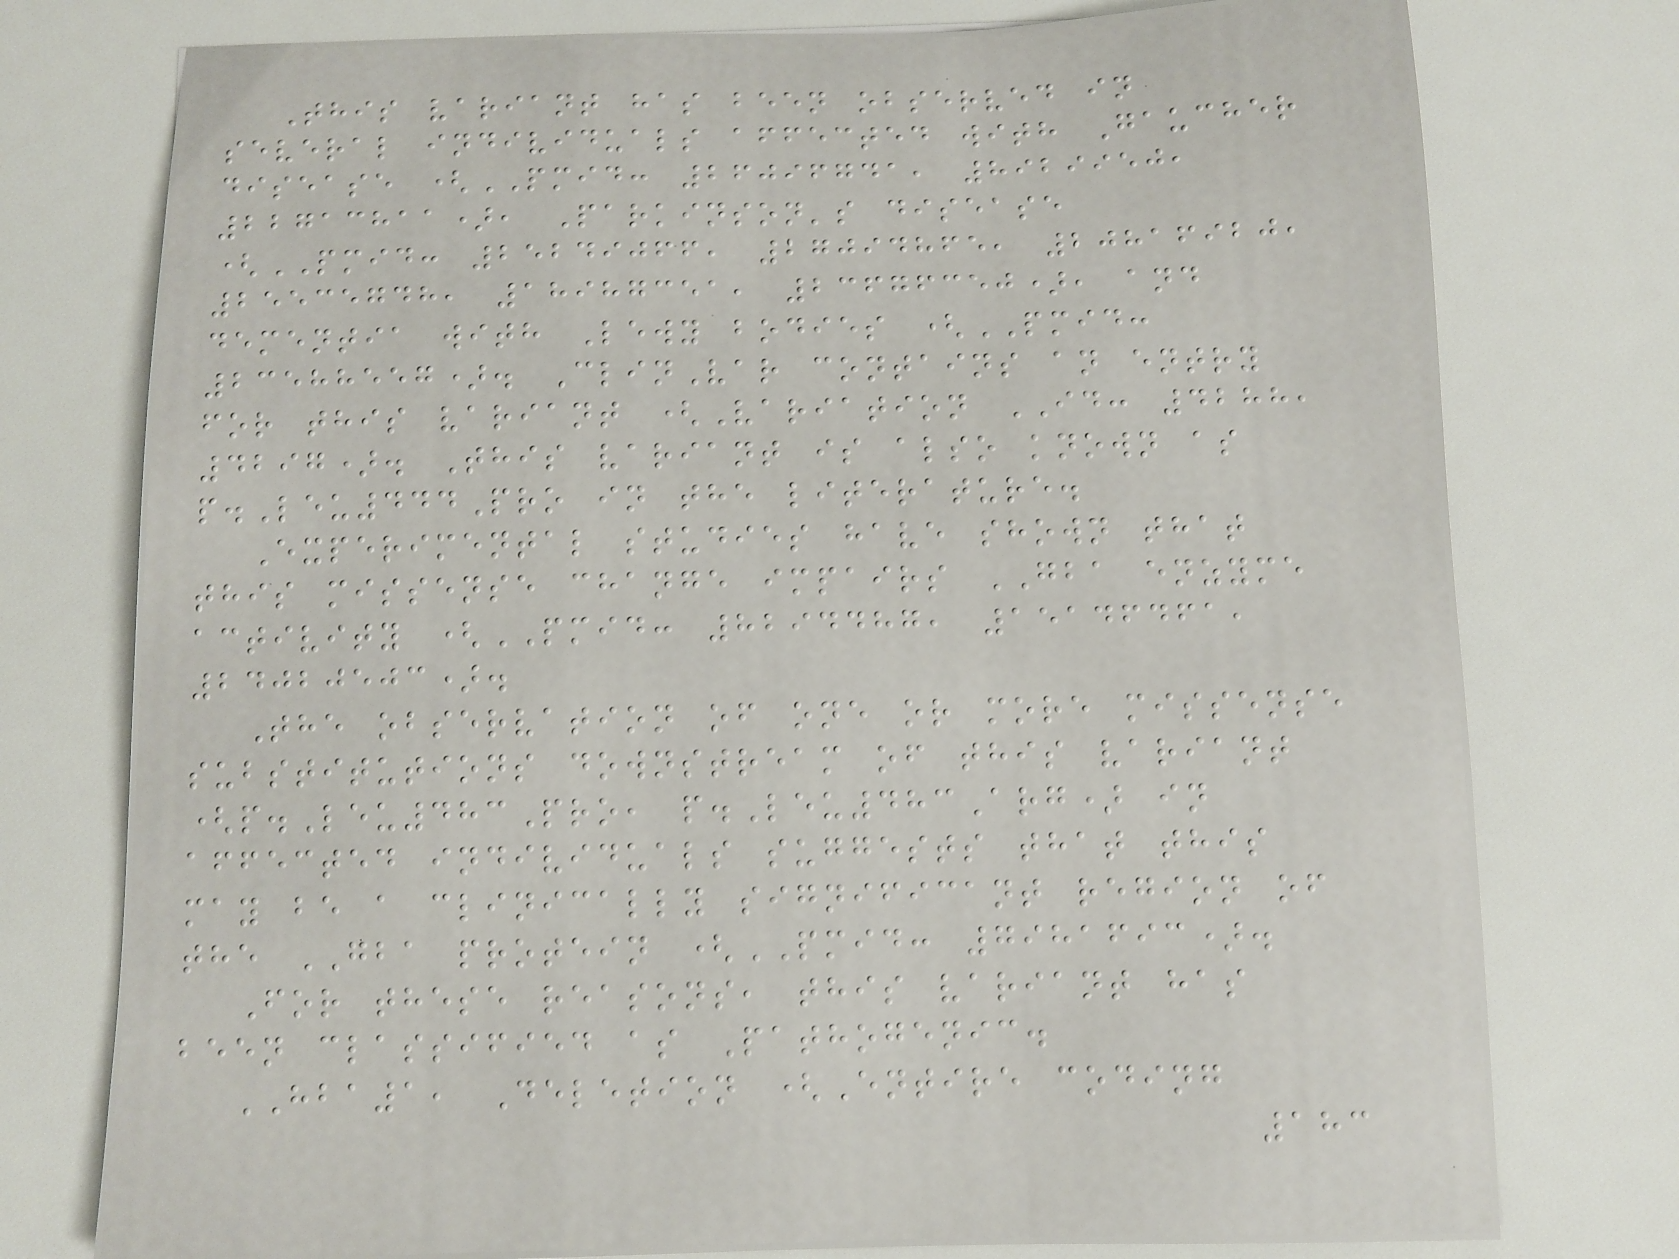This variant has been observed in
several individuals affected with Gaucher
disease (PMID: 26096741, 8929950,
22713811), Parkinson's disease
(PMID: 25249066, 27094865, 20816920,
25535748, 18987351, 23676350), and
dementia with Lewy bodies (PMID:
23588557). ClinVar contains an entry
for this variant (Variation ID: 4288,
4297). This variant is also known as
p.Leu444Pro in the literature.
Experimental studies have shown that
this missense change impairs GBA enzyme
activity (PMID: 8294487, 15146461,
24020503).
The observation of one or more missense
substitutions downstream of this variant
(p.Leu483Pro, p.Leu483Arg) in
affected individuals suggests that this
may be a clinically significant region of
the GBA protein (PMID: 7981693).
For these reasons, this variant has
been classified as Pathogenic.
HBA1, Deletion (Entire coding
183
